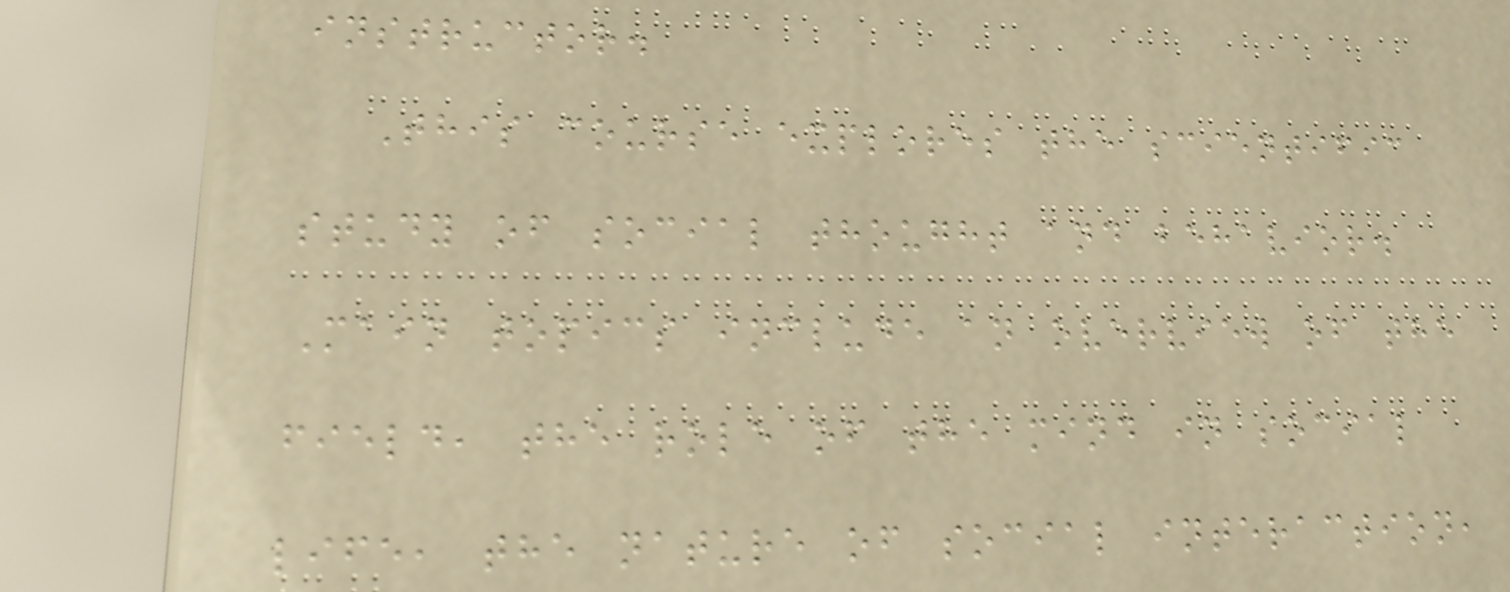instructor.
This course explores the scientific
study of social thought and behavior.
Main topics include an overview of the
field, the role of the mind in social
life, the nature of social interaction,
